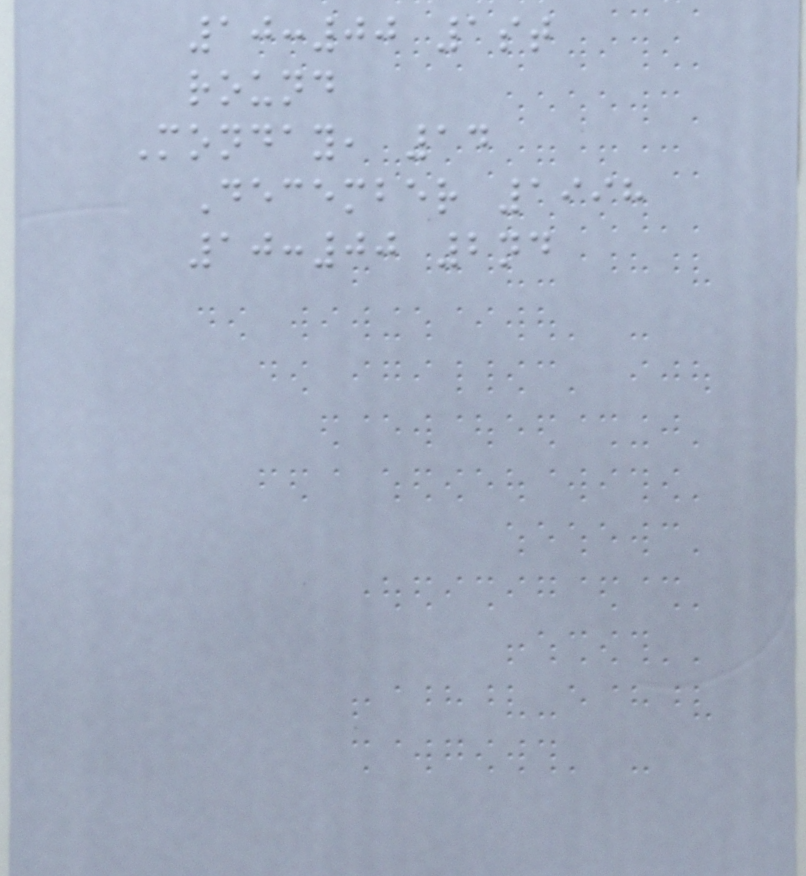10:00 1st
round
Monday, 14
December 1998
10:00 2nd
